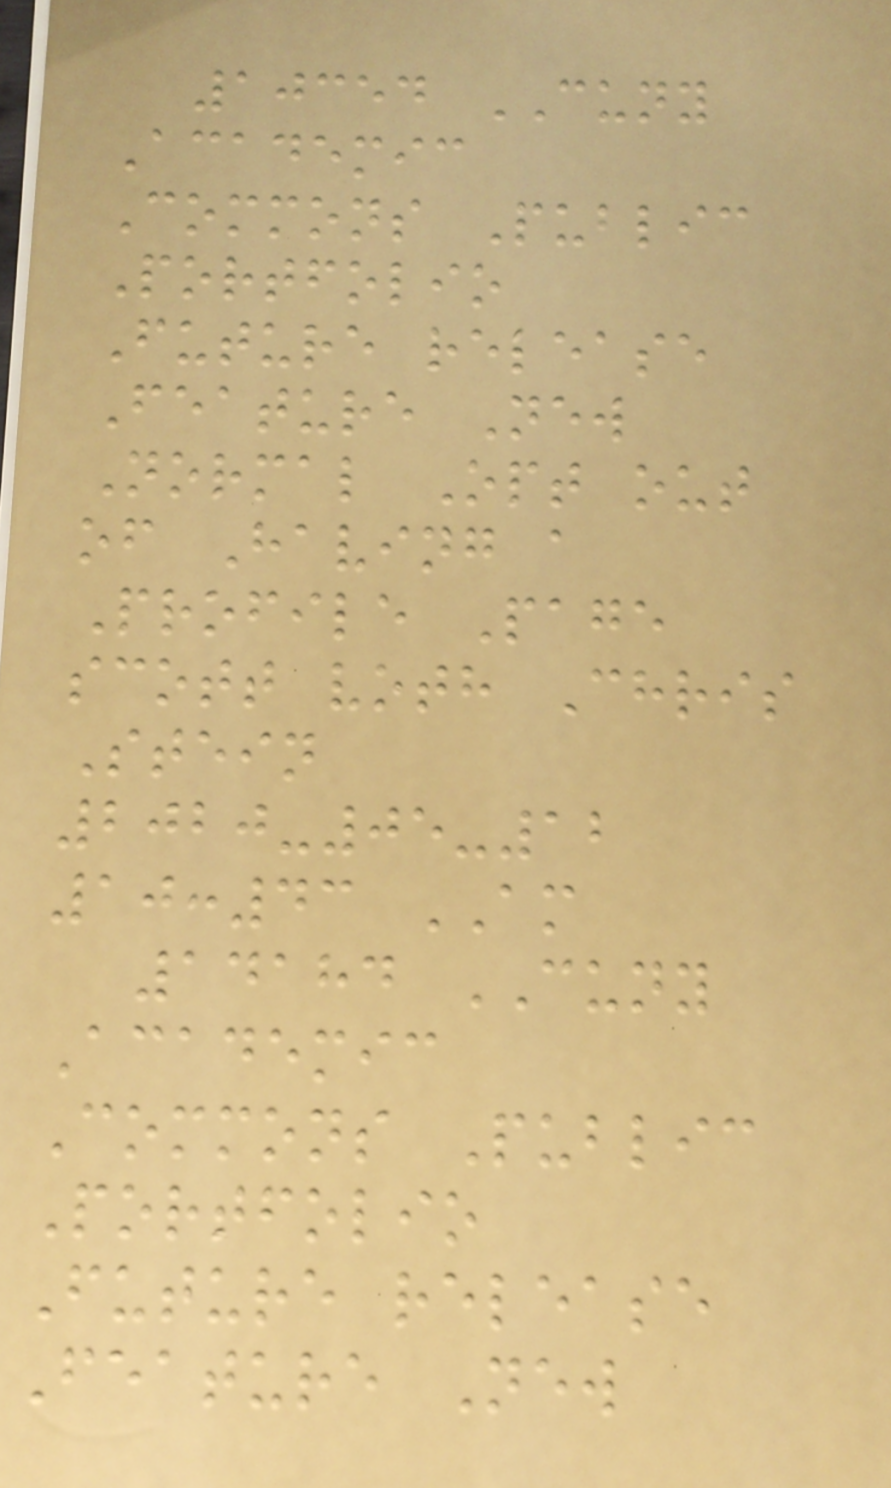10354 CUNY
Academic
Commons Public
Portfolio
Future release
Feature New
Normal Opt out
of Having a
Profile Page
scott voth Chris
Stein
2020-05-12
10:43 AM
14184 CUNY
Academic
Commons Public
Portfolio
Future release
Feature New
